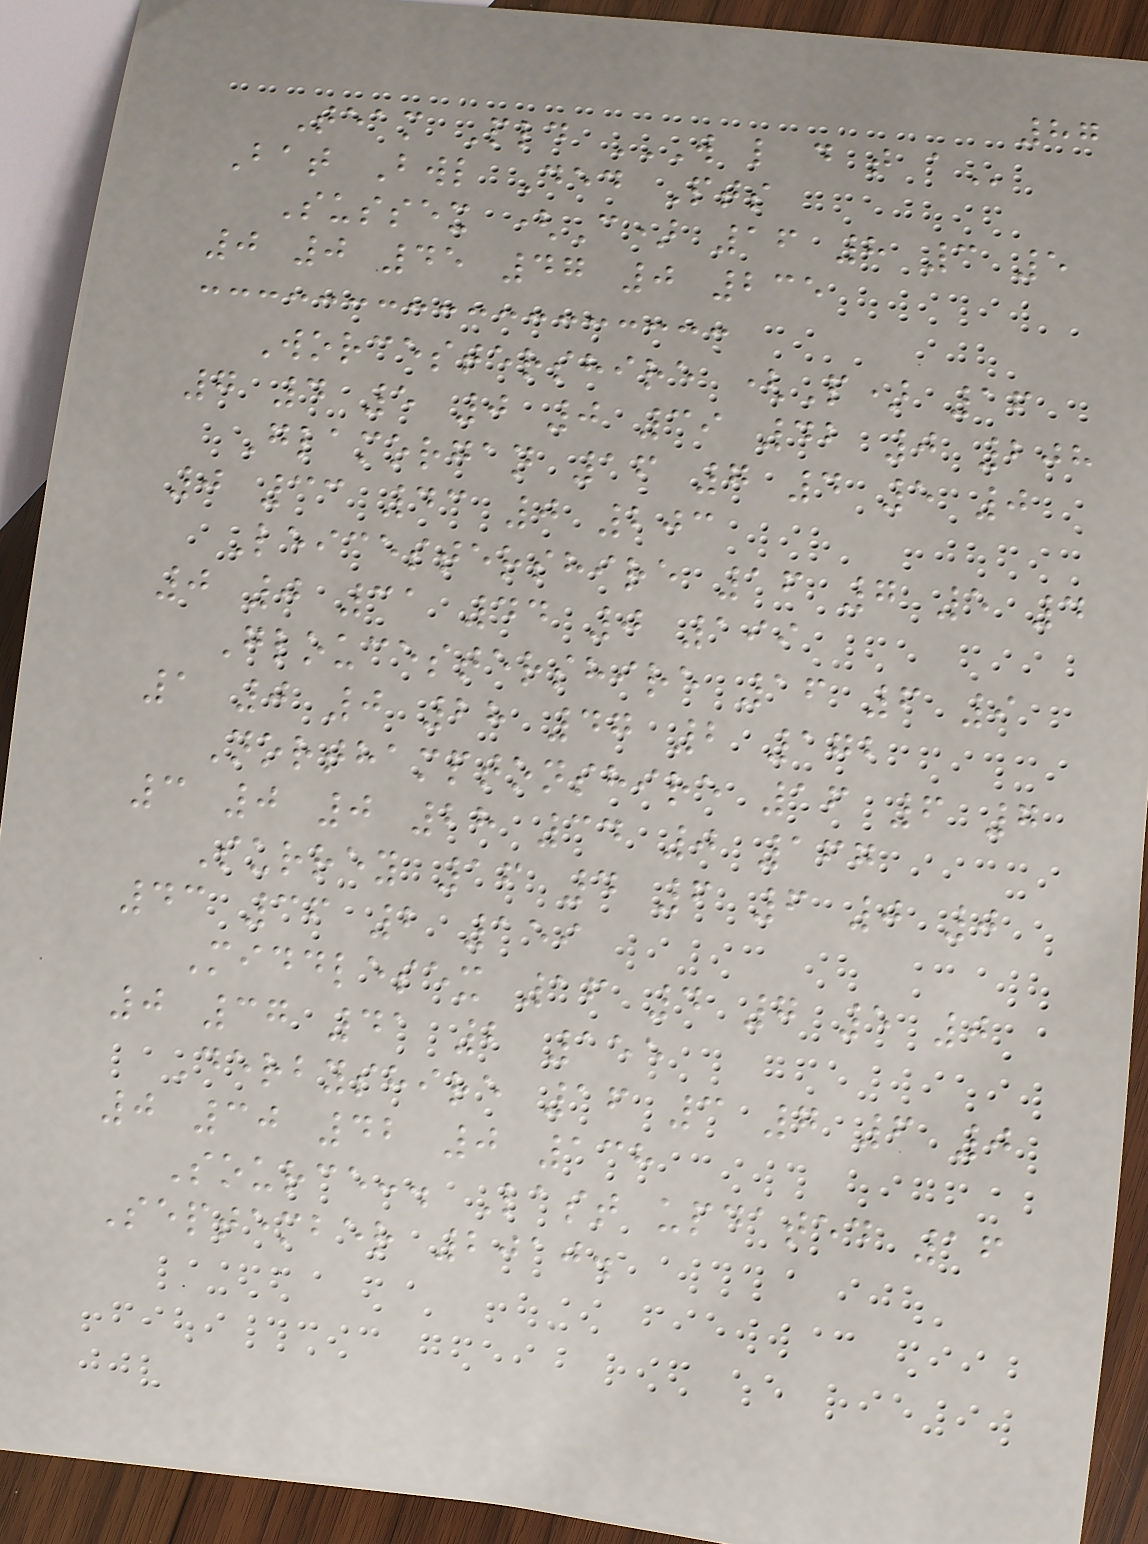87
Team Pld W L D T A
Bat Bwl Ded Pts
Sussex (C) 16 8 3 5
0 0 45 47 0 235
Worcestershire (P) 16
7 4 5 0 0 39 42 0 208
Glamorgan 16 7 4 5 0
0 33 43 0 203
Leicestershire 16 7 5 4
0 0 31 44 0 199
Gloucestershire 16 6 9
1 0 0 28 47 2 172
Northamptonshire 16 6 7
3 0 0 28 34 0 167
Surrey 16 4 6 6 0 0
43 36 2 159
Middlesex 16 4 7 5 0
0 37 41 2 155
Derbyshire 16 3 7 6 0
0 30 42 0 138
Source:. Last updated 16
September 2010.
